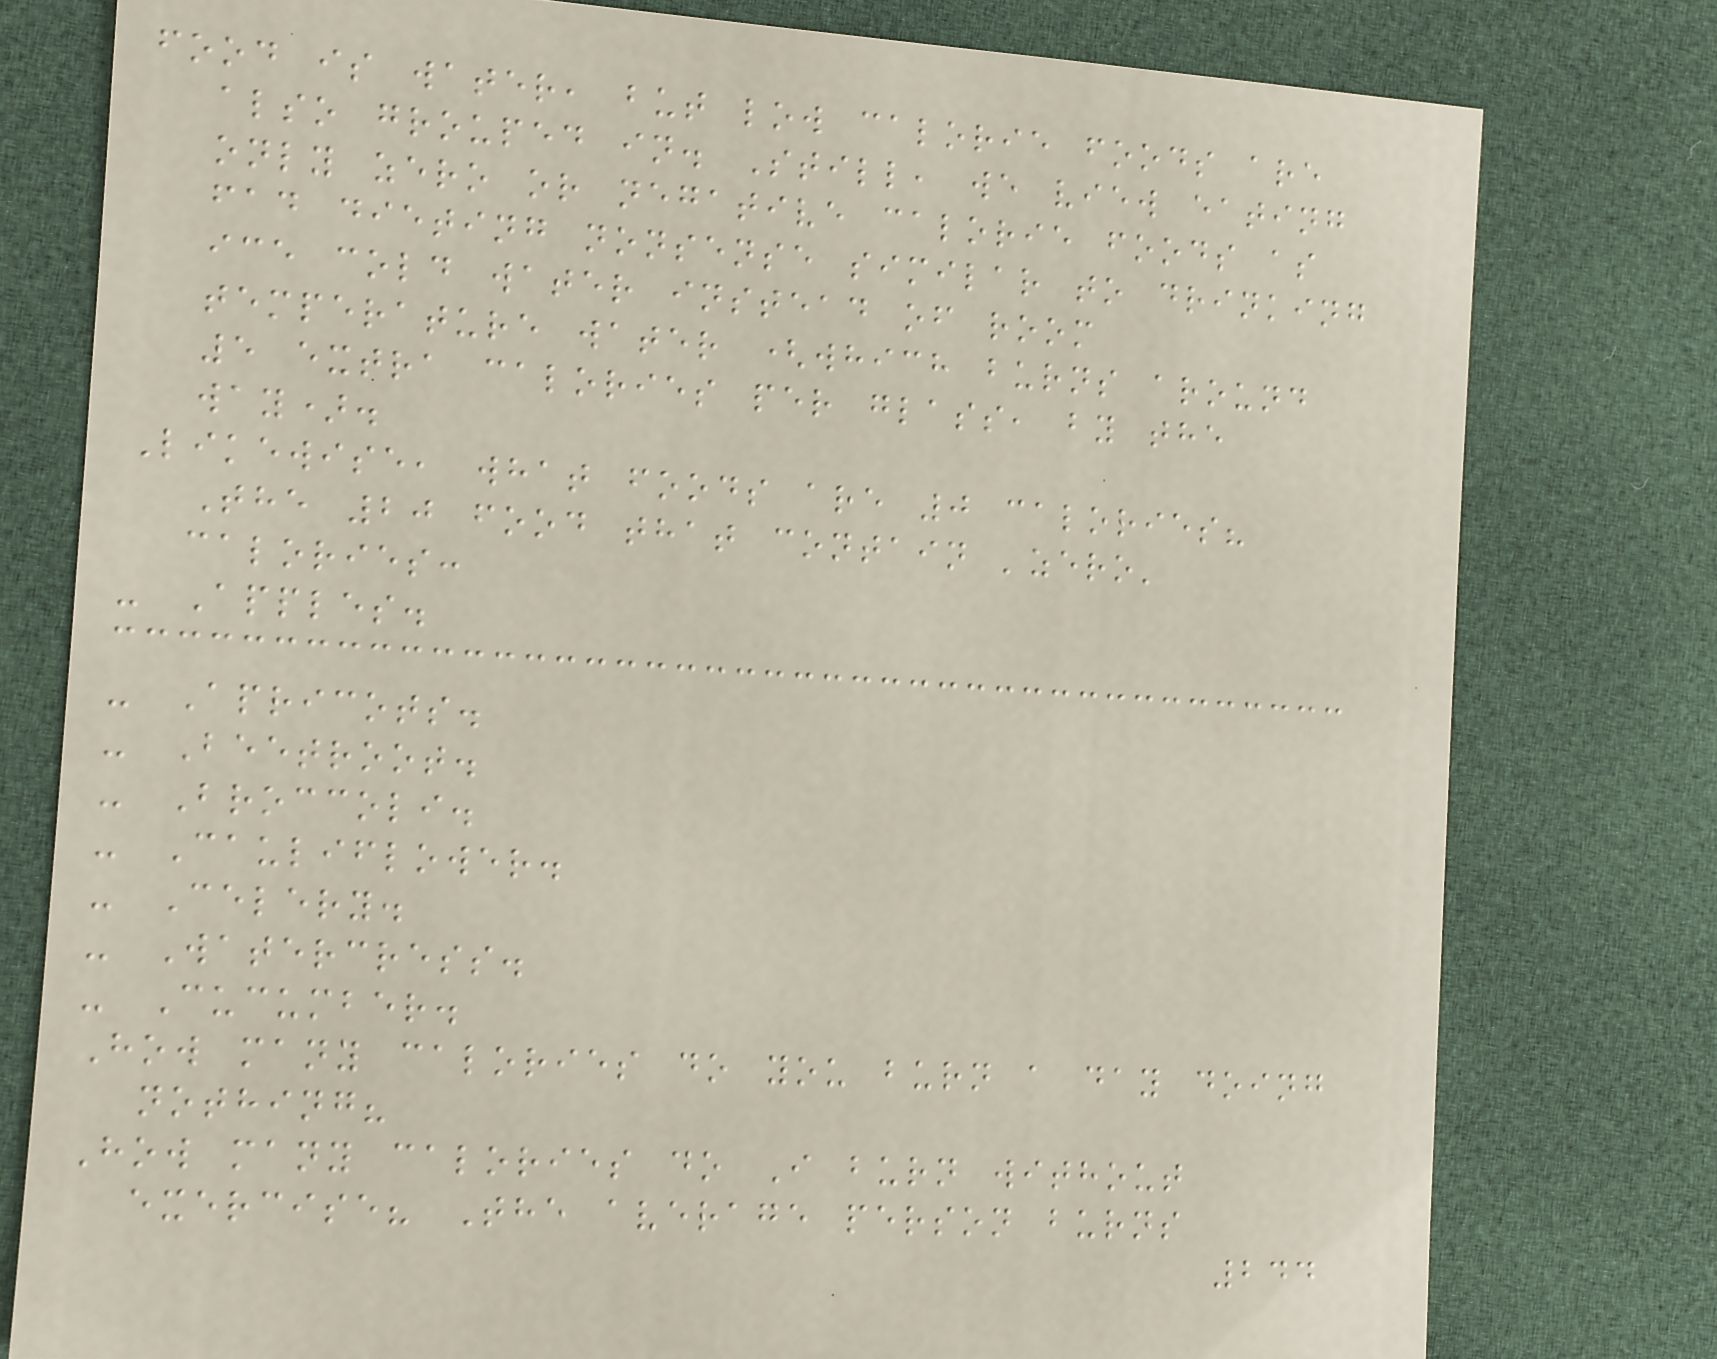food is water, but low calorie foods are
also grouped in. Still, we view eating
only zero or negative calorie foods as
fad dieting nonsense similar to drinking
ice cold water instead of room
temperature water (which burns around
5 extra calories per glass, by the
way).
Likewise, what foods are 0 calories?
The 20 food that contain 'zero'
calories:
- Apples.
- Apricots.
- Beetroot.
- Broccoli.
- Cauliflower.
- Celery.
- Watercress.
- Cucumber.
How many calories do you burn a day doing
nothing?
How many calories do I burn without
exercise? The average person burns
244
